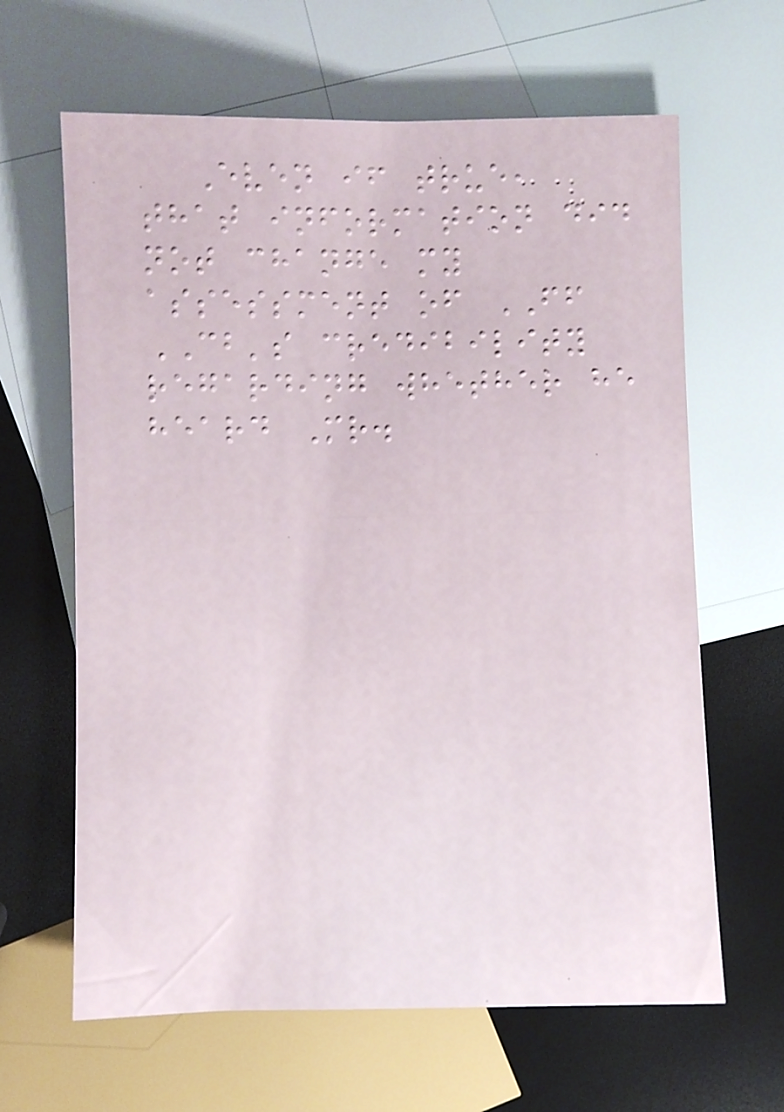Even if true,
that information did
not change my
assessment of FF
CB's credibility
regarding whether he
heard Mr.
